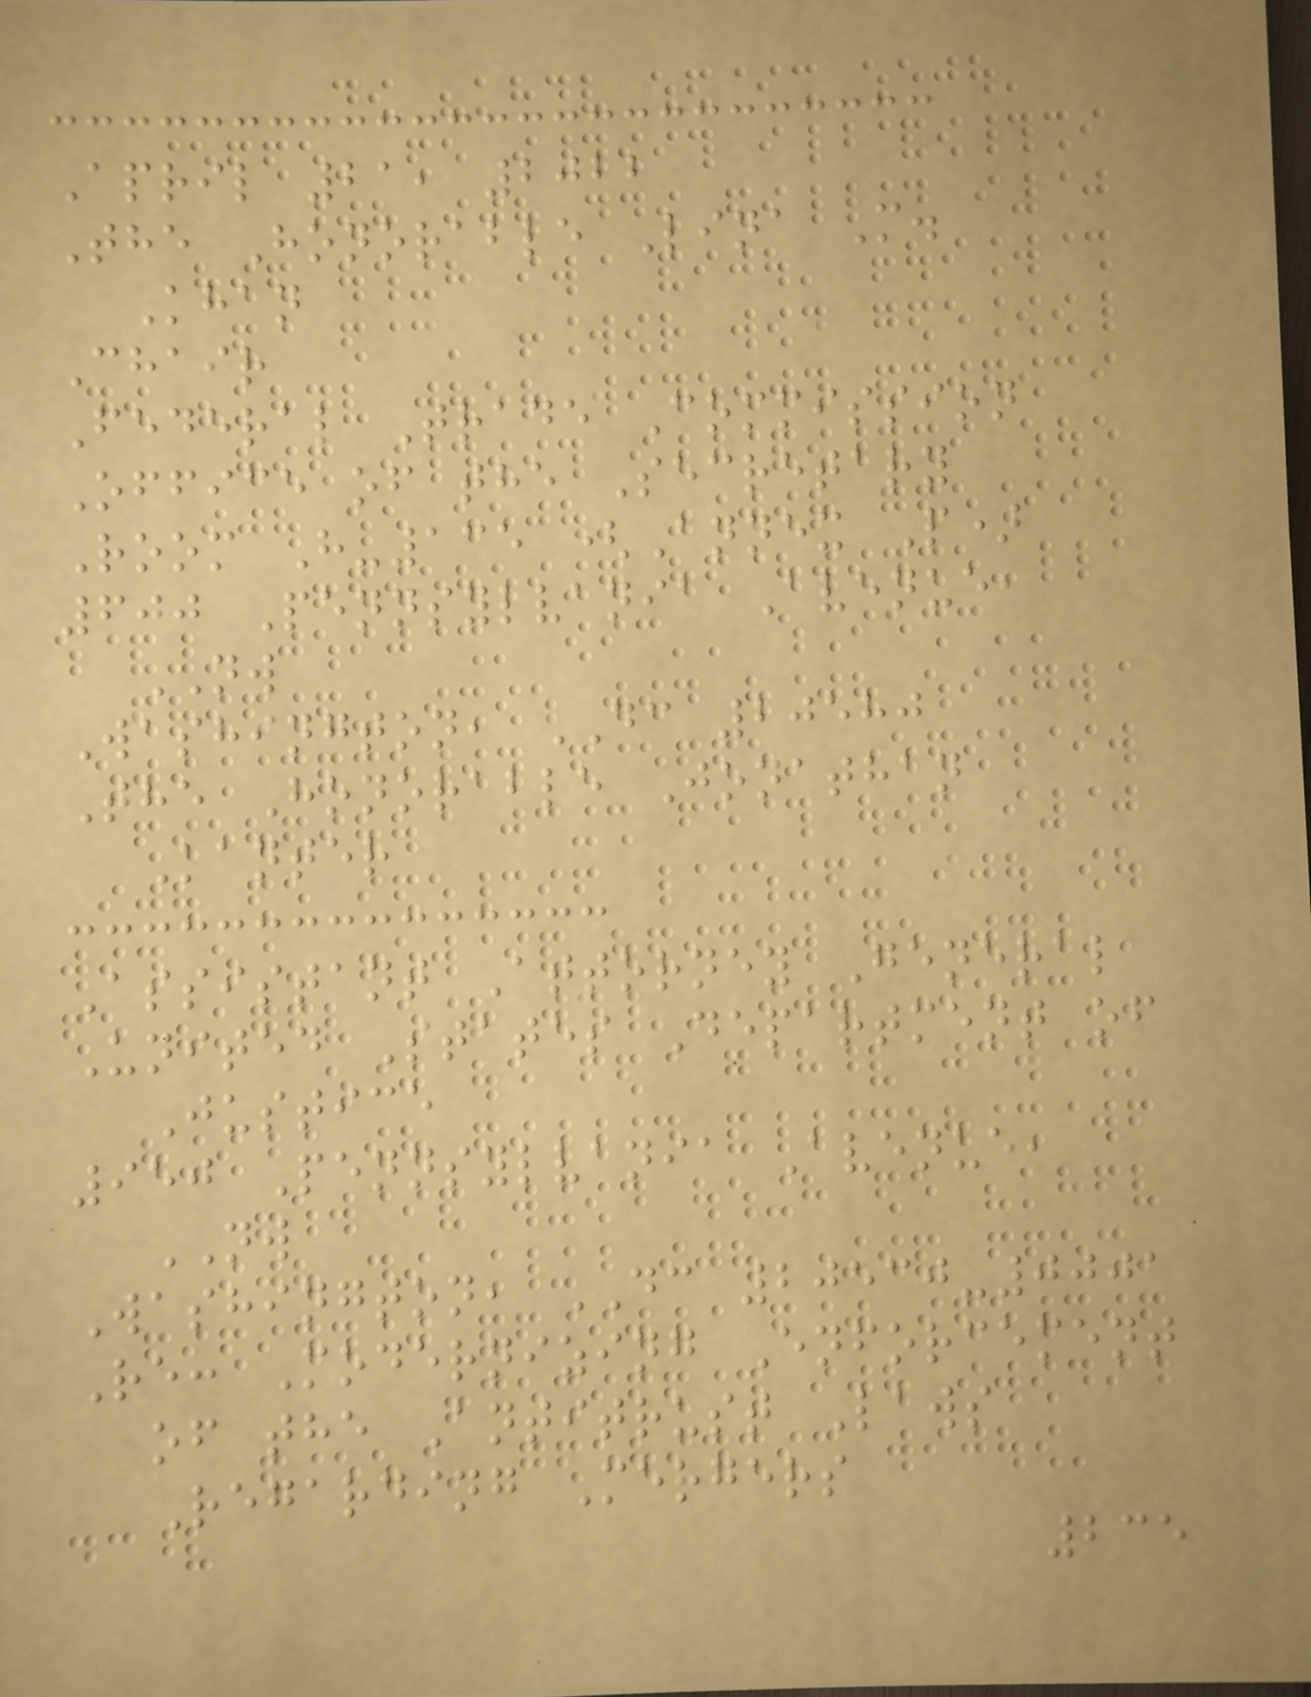April 21, 2022
The Honorable Lina M.
Khan
Chair
Federal Trade Commission
Office of the Secretary
Room H-135 (Annex P)
600 Pennsylvania Avenue,
NW
Washington, DC 20580
The Honorable Jonathan
Kanter
Assistant Attorney General
United States Department of
Justice
950 Pennsylvania Avenue,
NW
Washington, DC 20530-0001
Re: Modernizing Enforcement
of the Antitrust Laws
Regarding Mergers
235
